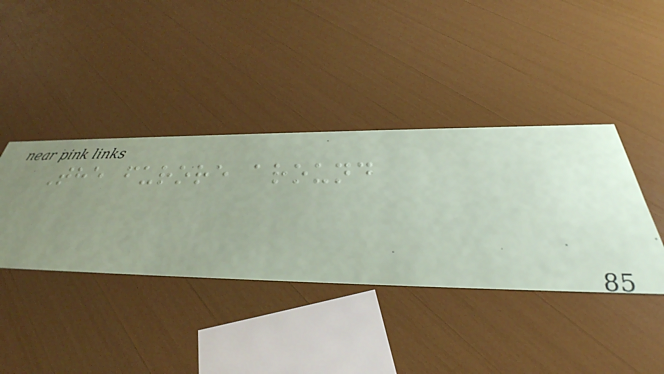The furore around
